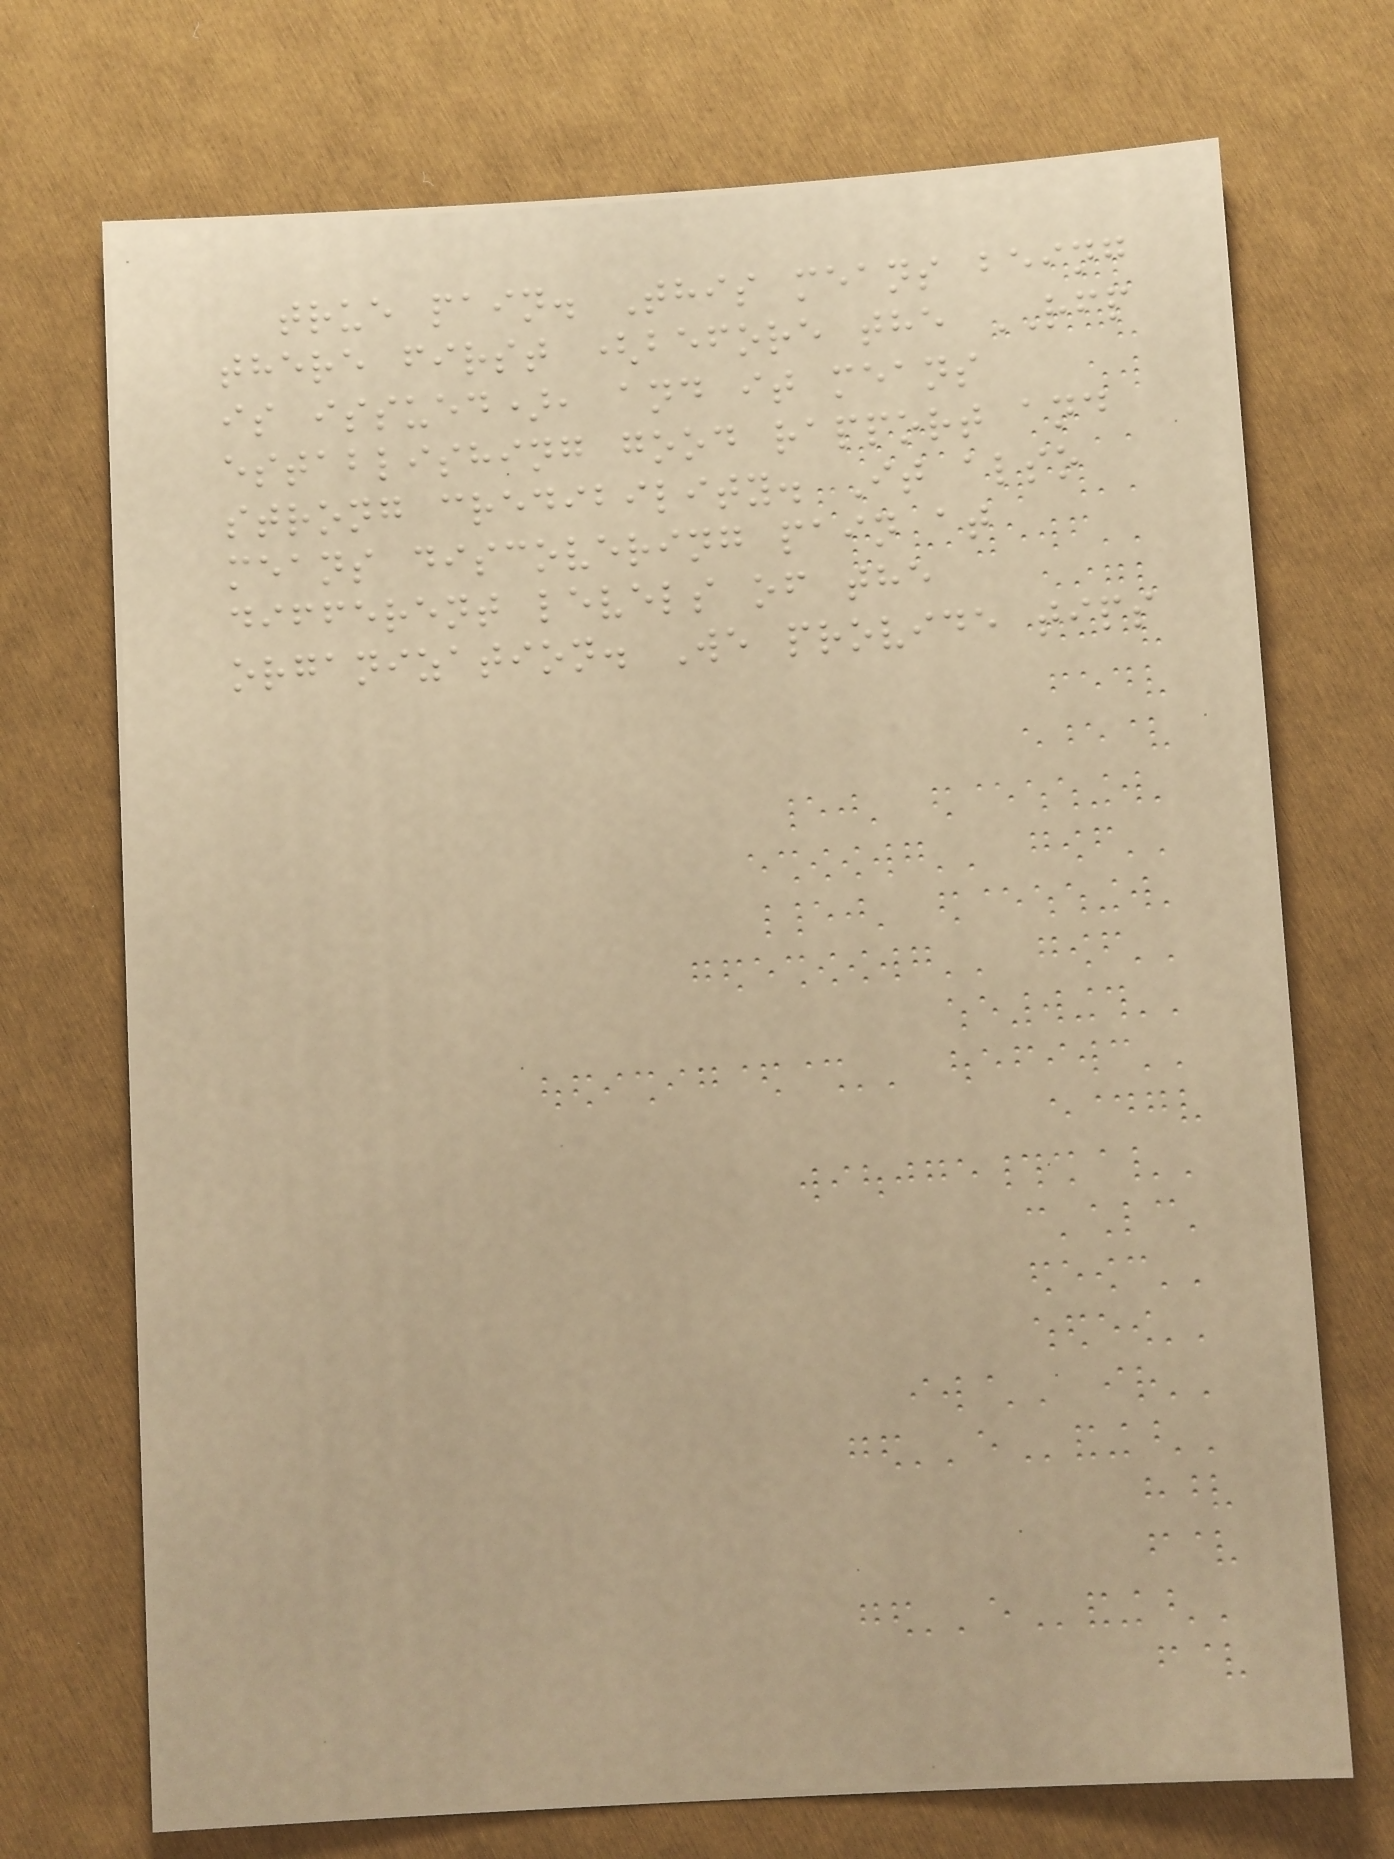true pain. This means being
there first (before the RFP
is issued), and it means
establishing good rapport and
strong credibility. It also
means discovering pain at
different levels of the
organization. We provide tips
